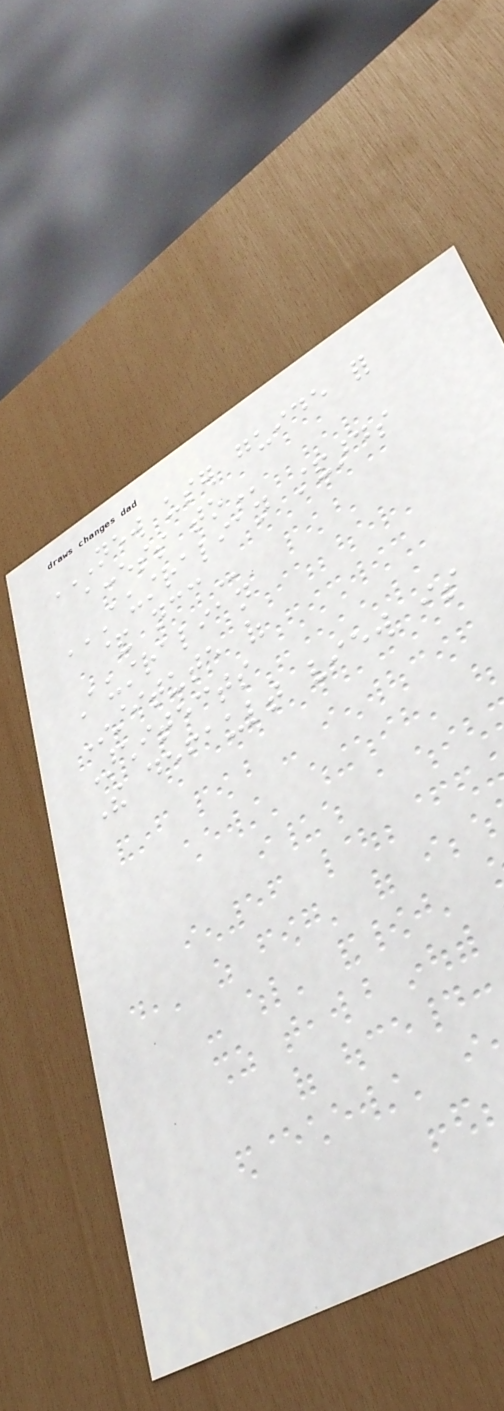NEW USER GUIDE FOR
ACCESS TO
AUSTRALIAN STANDARDS
& NCC
Australian
Institute of
Architects
The default view is
